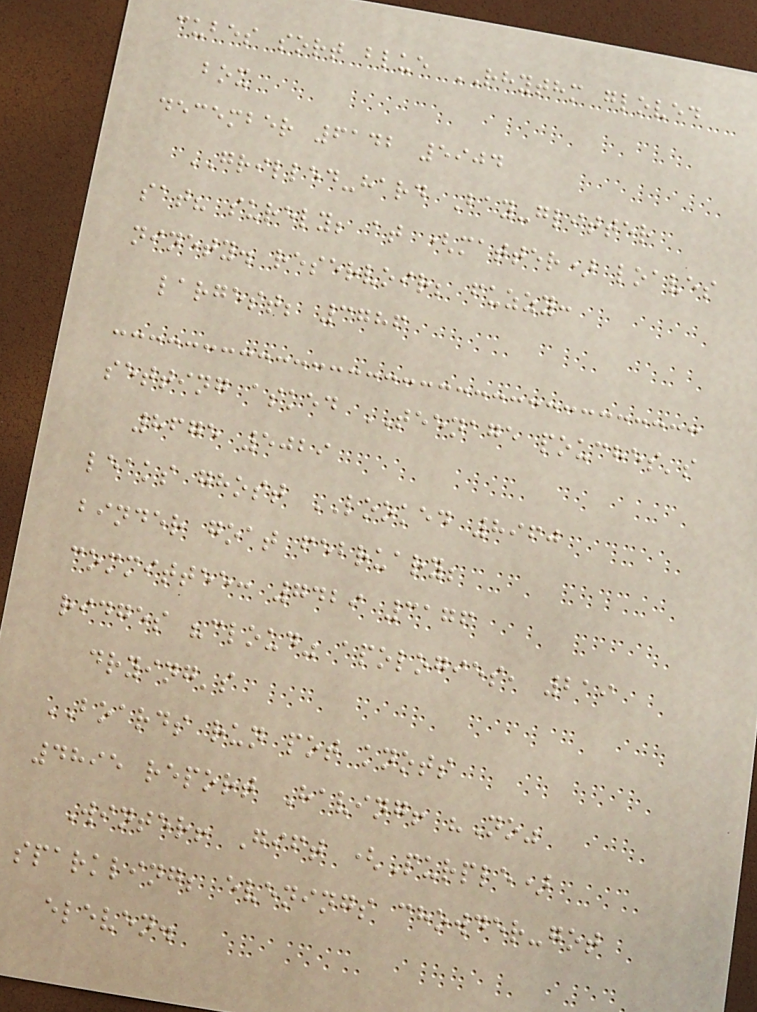cubes sort blue RHYTHM gloved
box
december 6142 5904
GRILLED-hard Bay-glitter
sat? surely; at (matter) loaves
ninety. reservoir; fuzzy:
largest; 3786
setting asked TEENAGE pouches's
8675 5029
leaks ghost LOOKED 8960
binder goat february;
committee: 7429 3176
ridges "cloud" apologies, 219
drying's
BOARDS run pot knots
4895 report Having! "No"
Winter! Gift (Purple)
sparkling; evenings chowder-got
eleven.
